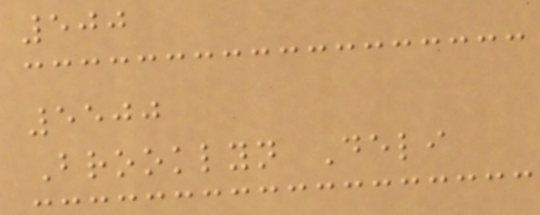500
5500
Brooklyn Deli
